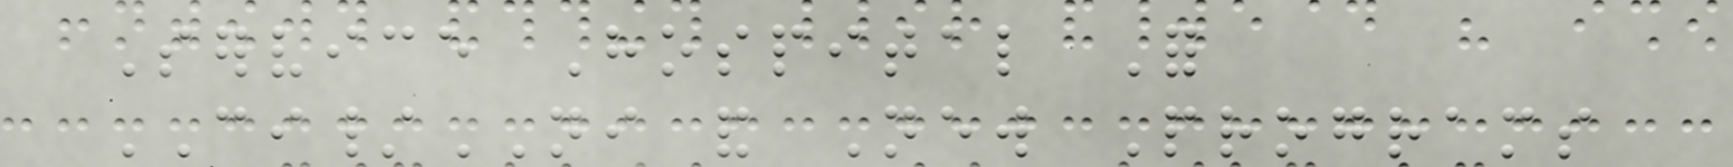Service Hospital For
CI/NI and New Programs
